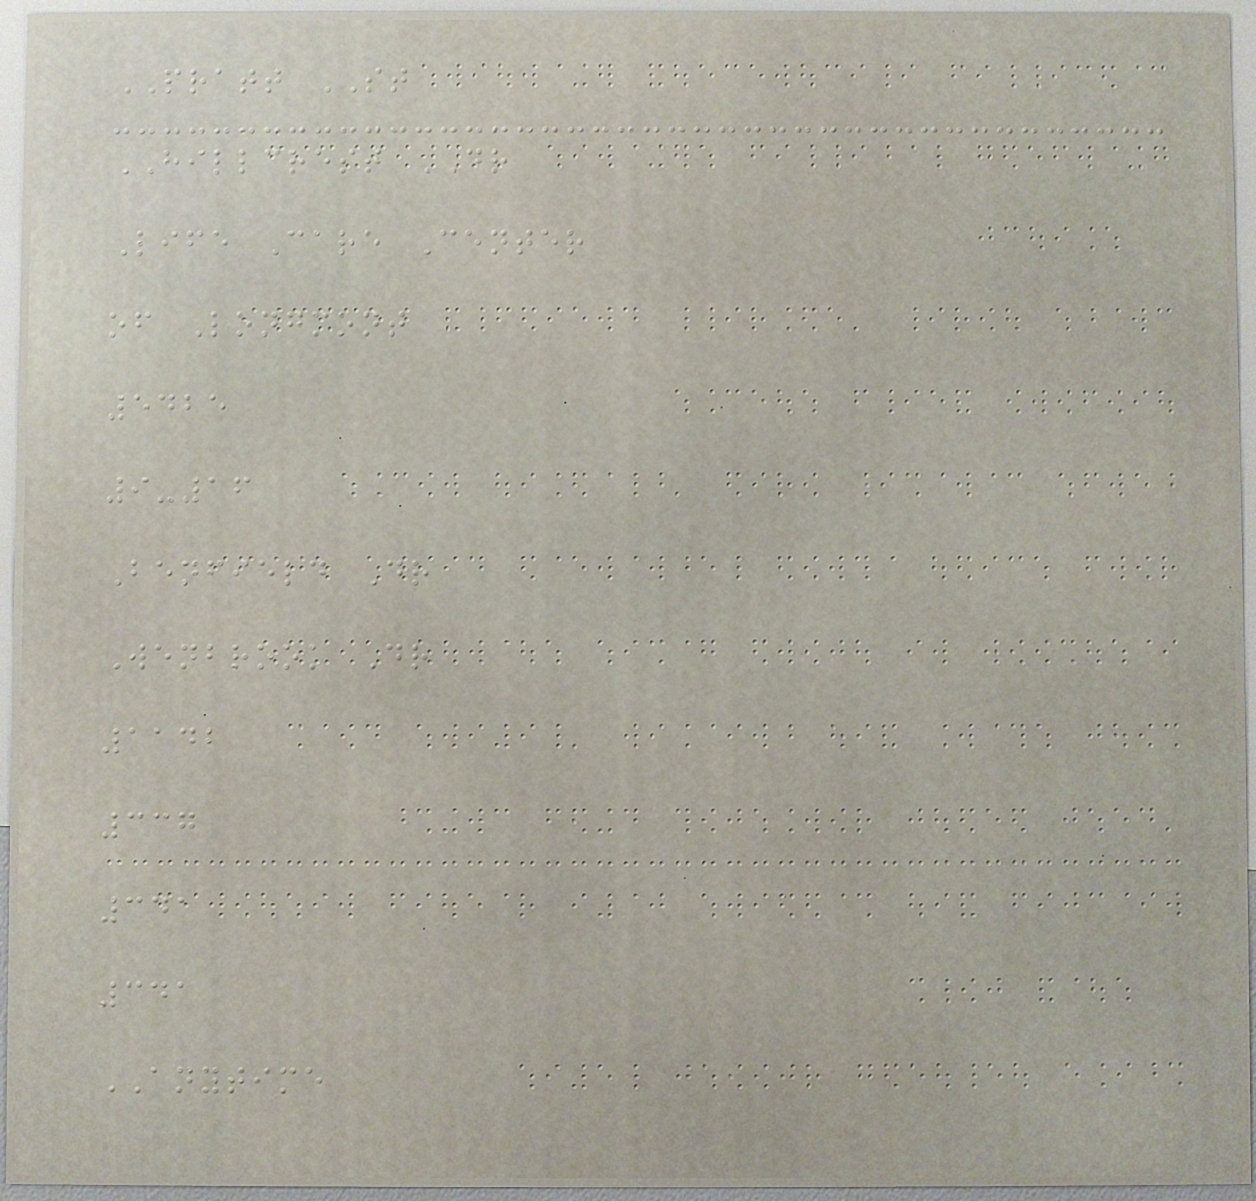PRATT ST
HILLCREST DR
Life Care Center
of Longmont
5425
9-16
Benfield Dr
Wenbrook Dr
1142
337
341
341
ANYTIME
